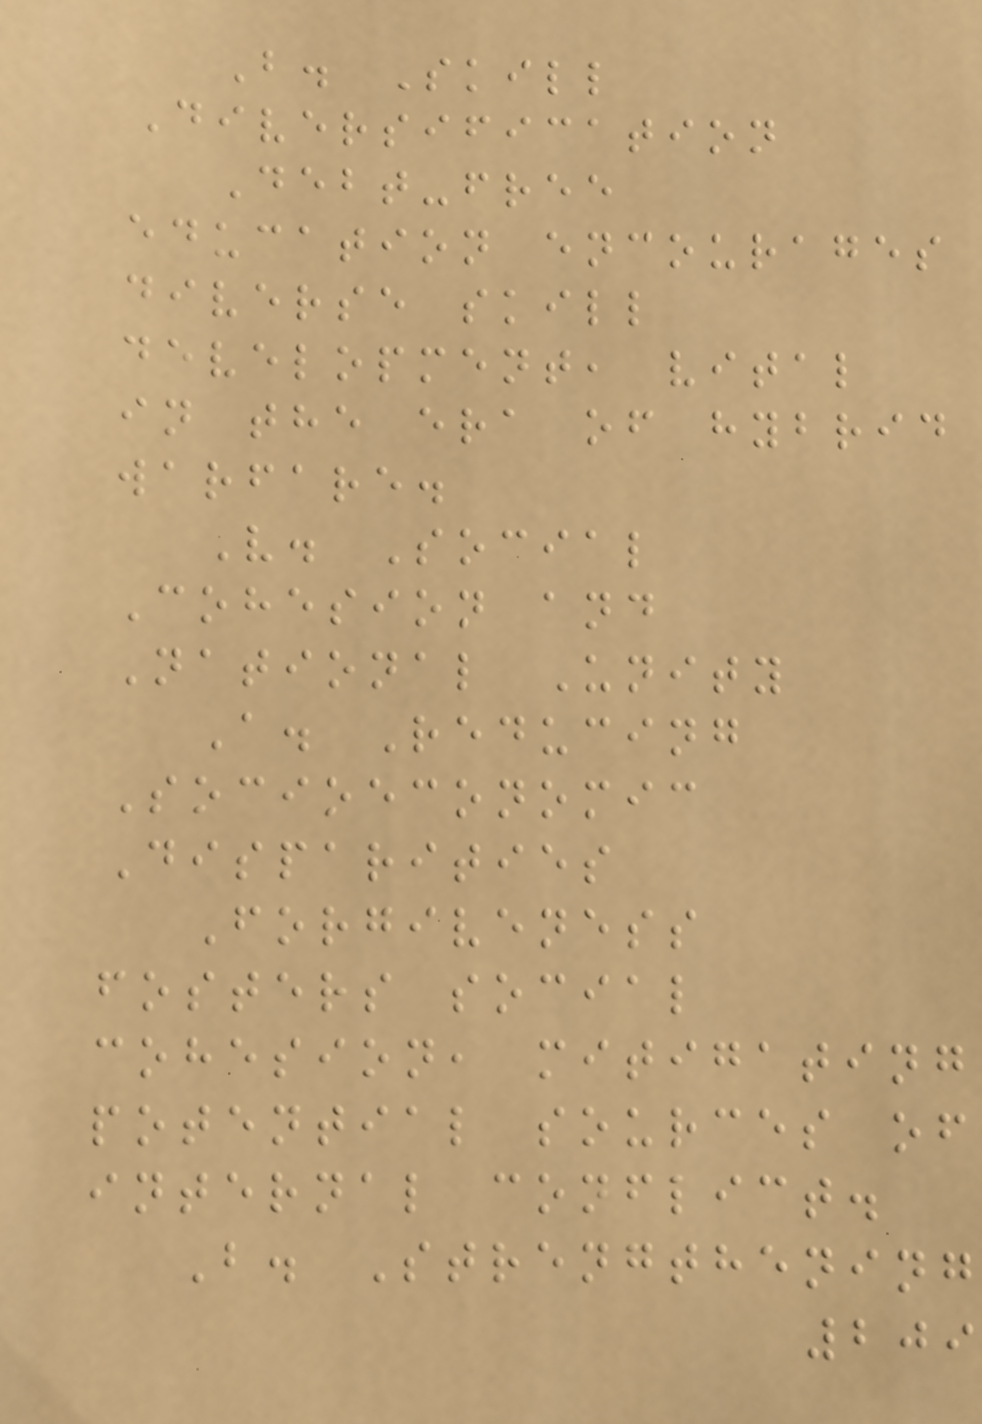B. Skill
Diversification
Debt-free
education encourages
diverse skill
development, vital
in the era of hybrid
warfare.
V. Social
Cohesion and
National Unity
A. Reducing
Socioeconomic
Disparities
Forgiveness
fosters social
cohesion, mitigating
potential sources of
internal conflict.
B. Strengthening
209
